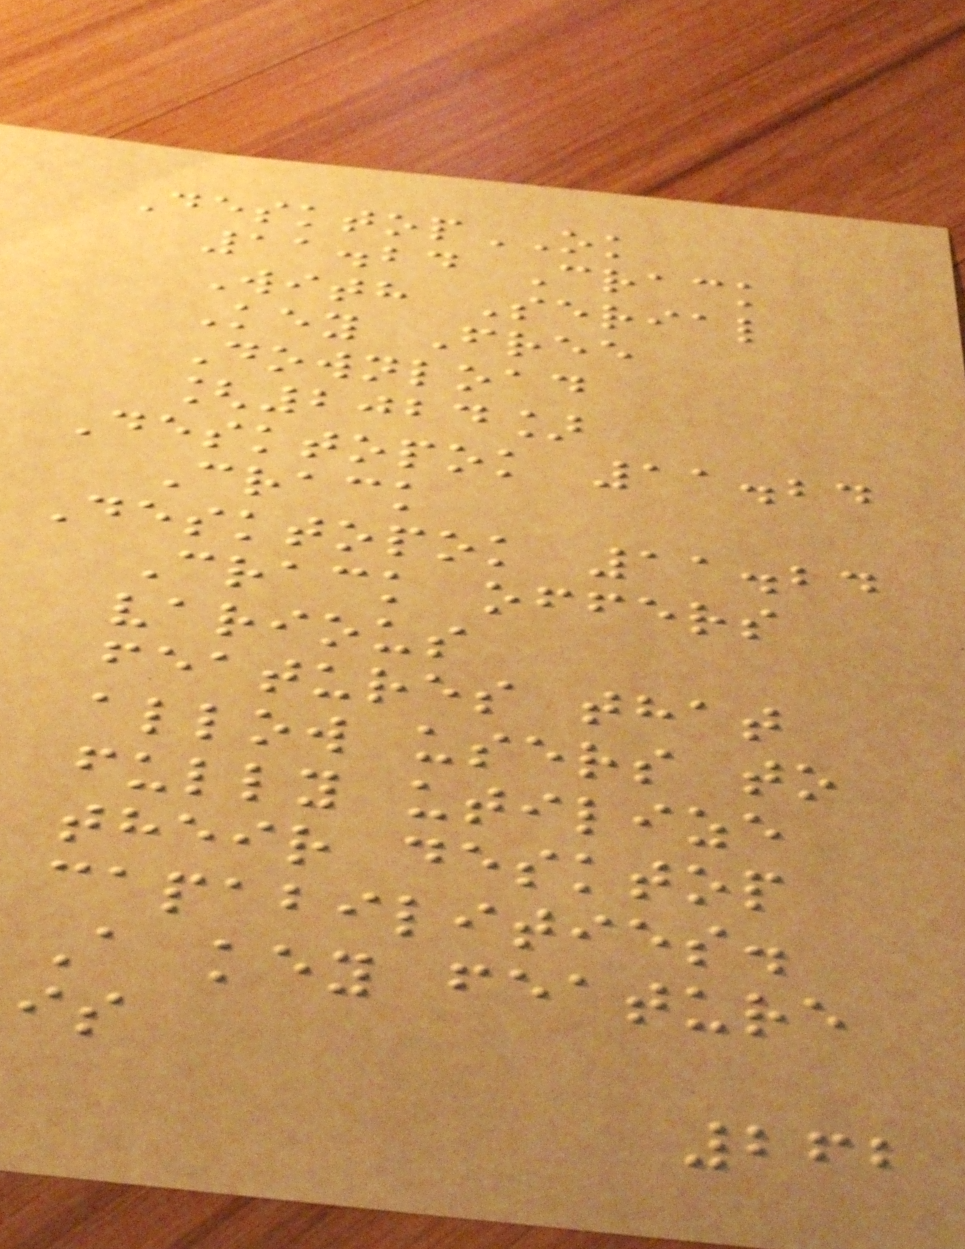DesktopOK
11.24 Crack
With Serial
Key Free
Download
[2024]
Desktopok 11.24
Crack
Desktopok 11.24
Crack offers
various
features that
allow users to
fully utilize
their desktop
capabilities.
A key feature
is
262
